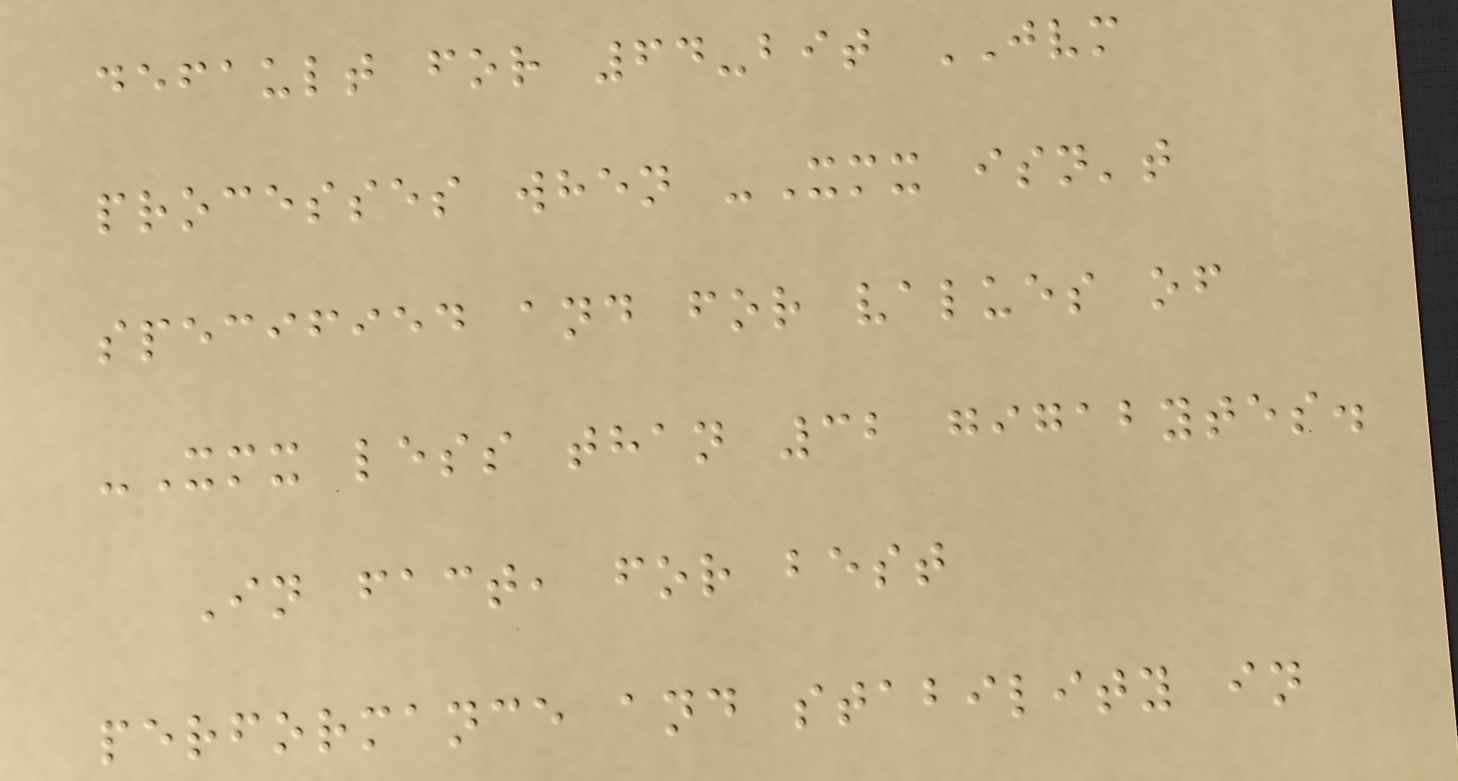default for 64-bit JVM
processes when -Xmx isn't
specified and for values of
-Xmx less than 32 gigabytes.
In fact, for best
performance and stability in
